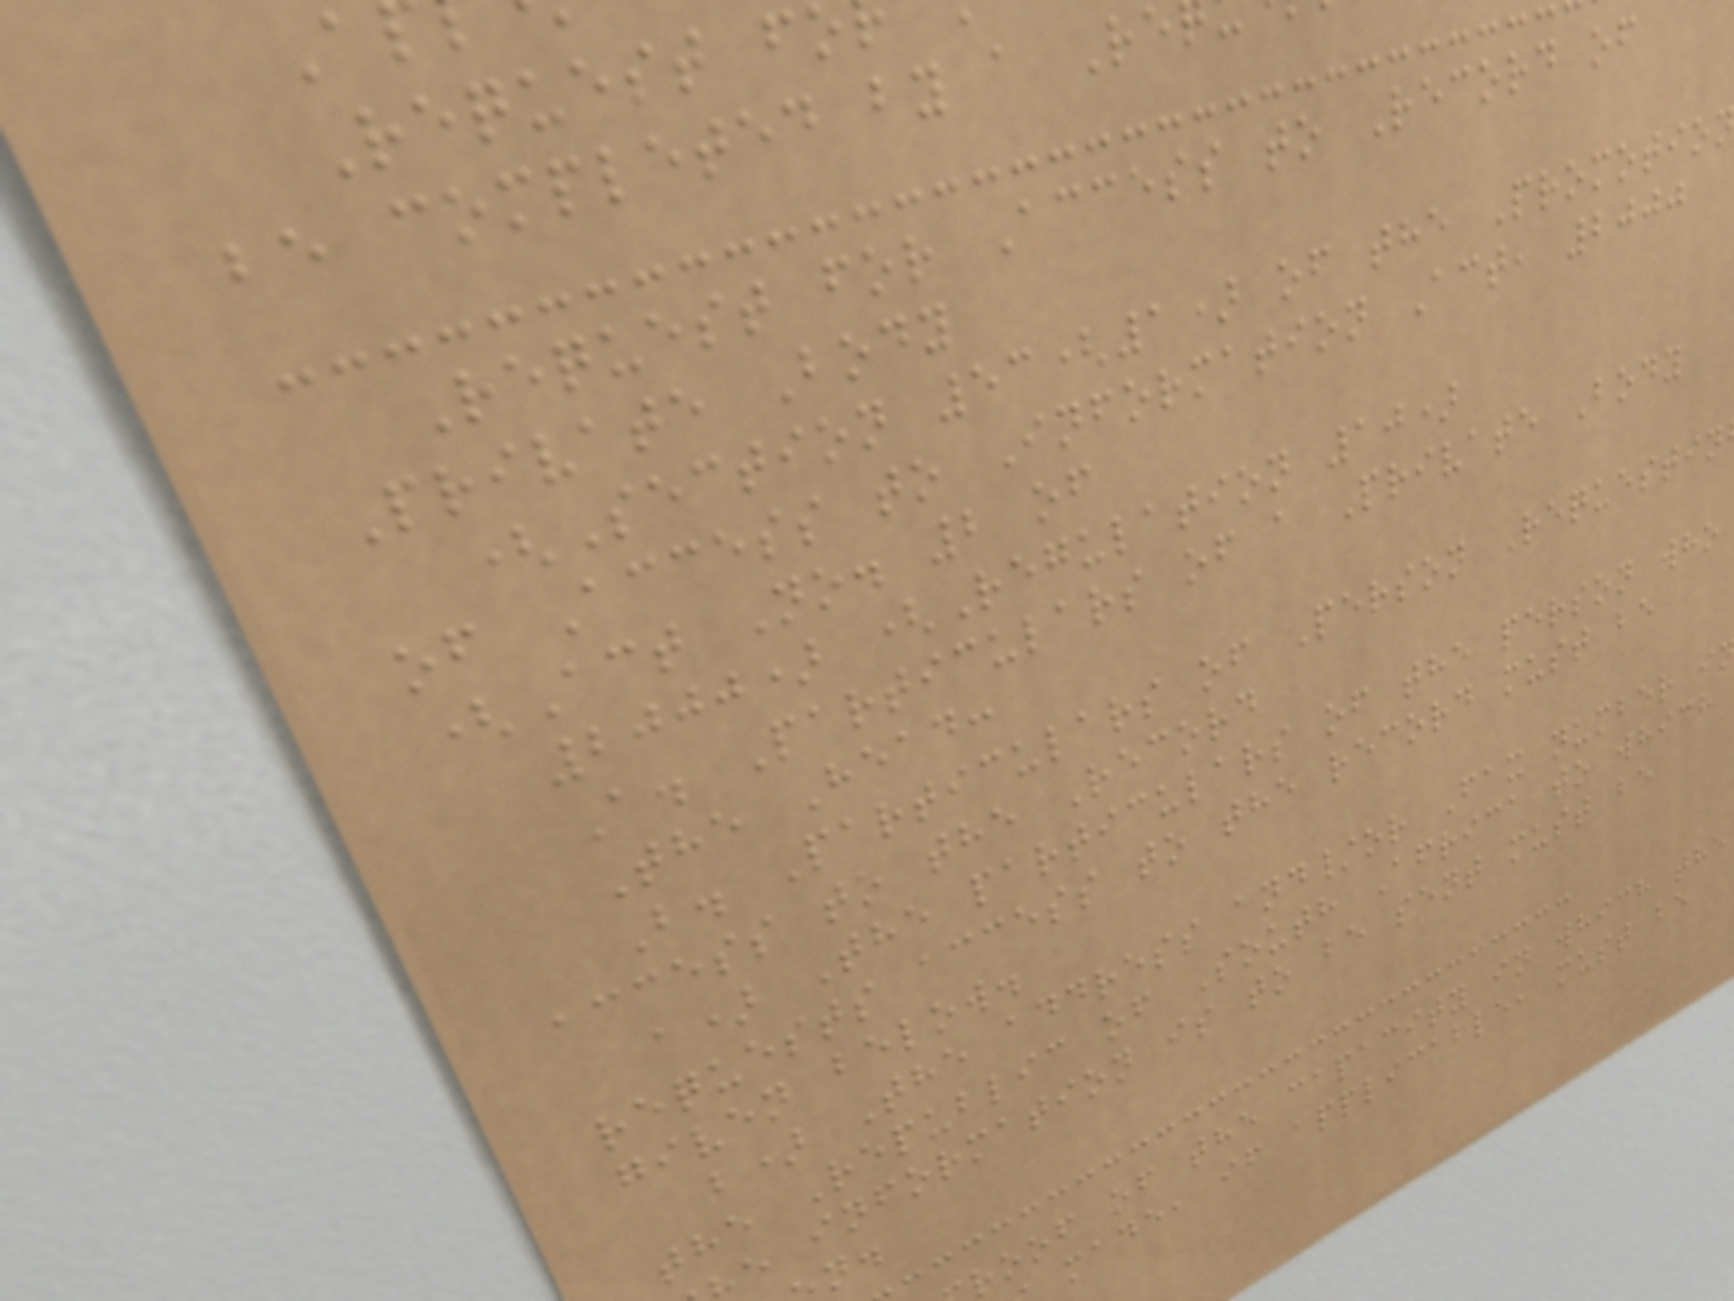Request f
be completed by a Re
Request for Access to Record of
Private Body
(Section 53(1) of the Promotio
of Access to Information Act, 2000
(Act No. 2 of
2000) (Regulation 10)
A. Particulars of a Private Body
The Head:
B. Particulars of Person Requestin
access to the Record
a) The particulars of the person who
requests access to the record must be
given below.
b) The address and/or Fax number i
the Republic of South Africa to which
e information is to be sent must be
roof of the capacity in which the
made, if applicable, must be
